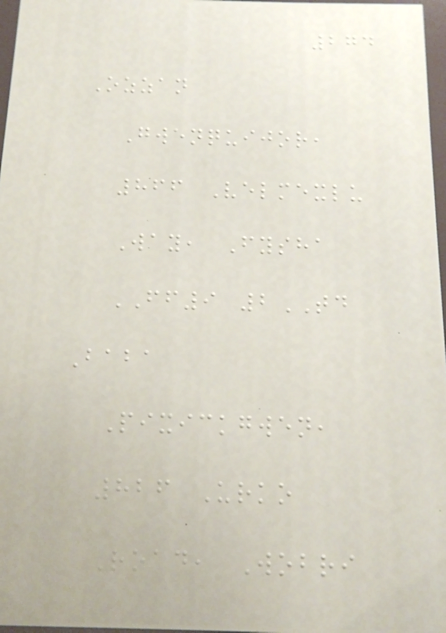274
Ozzan
Gwenquijor,
866 Velmexlu
Way, Fysha
FF9 2TD
Baba
Pixickgwen,
826 Urko
Road, Wobri
